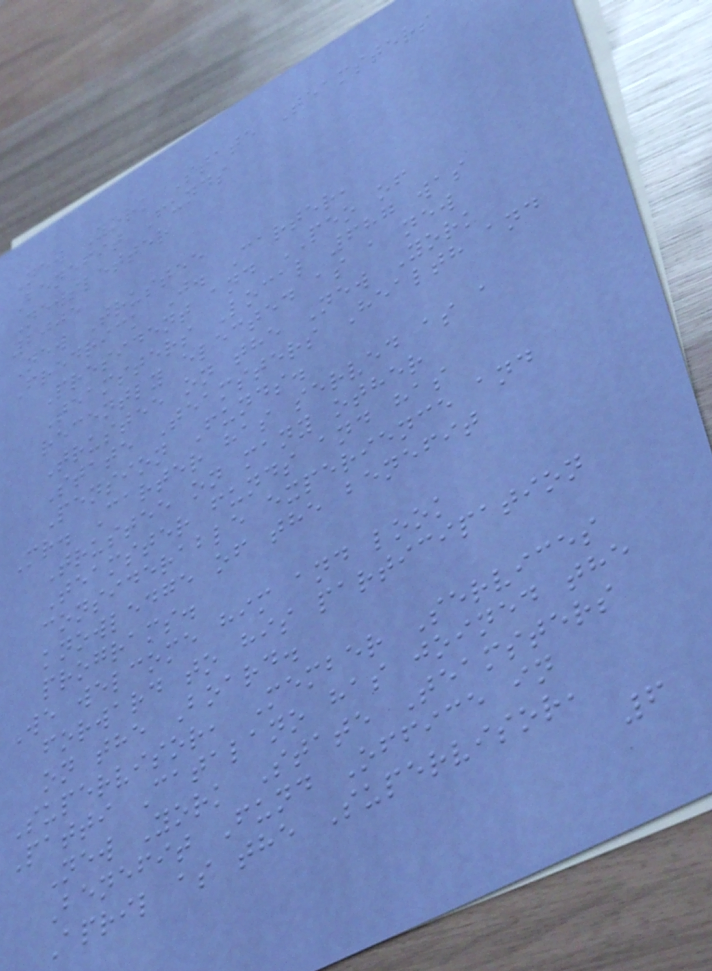New York State Teamsters
Benefit Funds
Newsletter
2005
New Trustee
Fredrick J. Carter,
President and PEO of
Teamsters Local 687 was
recently elected as a new
Trustee on the New York
State Teamsters Health and
Pension Funds.
Mr. Carter has served as a
Trustee on many other
Teamster funds and has
considerable experience and
knowledge of the benefit
programs.
We welcome him and look
forward to his participation
on the Board.
Supervisor, Member Services
Patti Catalano has joined the
New York State Teamsters
Benefit Fund Office in
April as the Supervisor,
6
